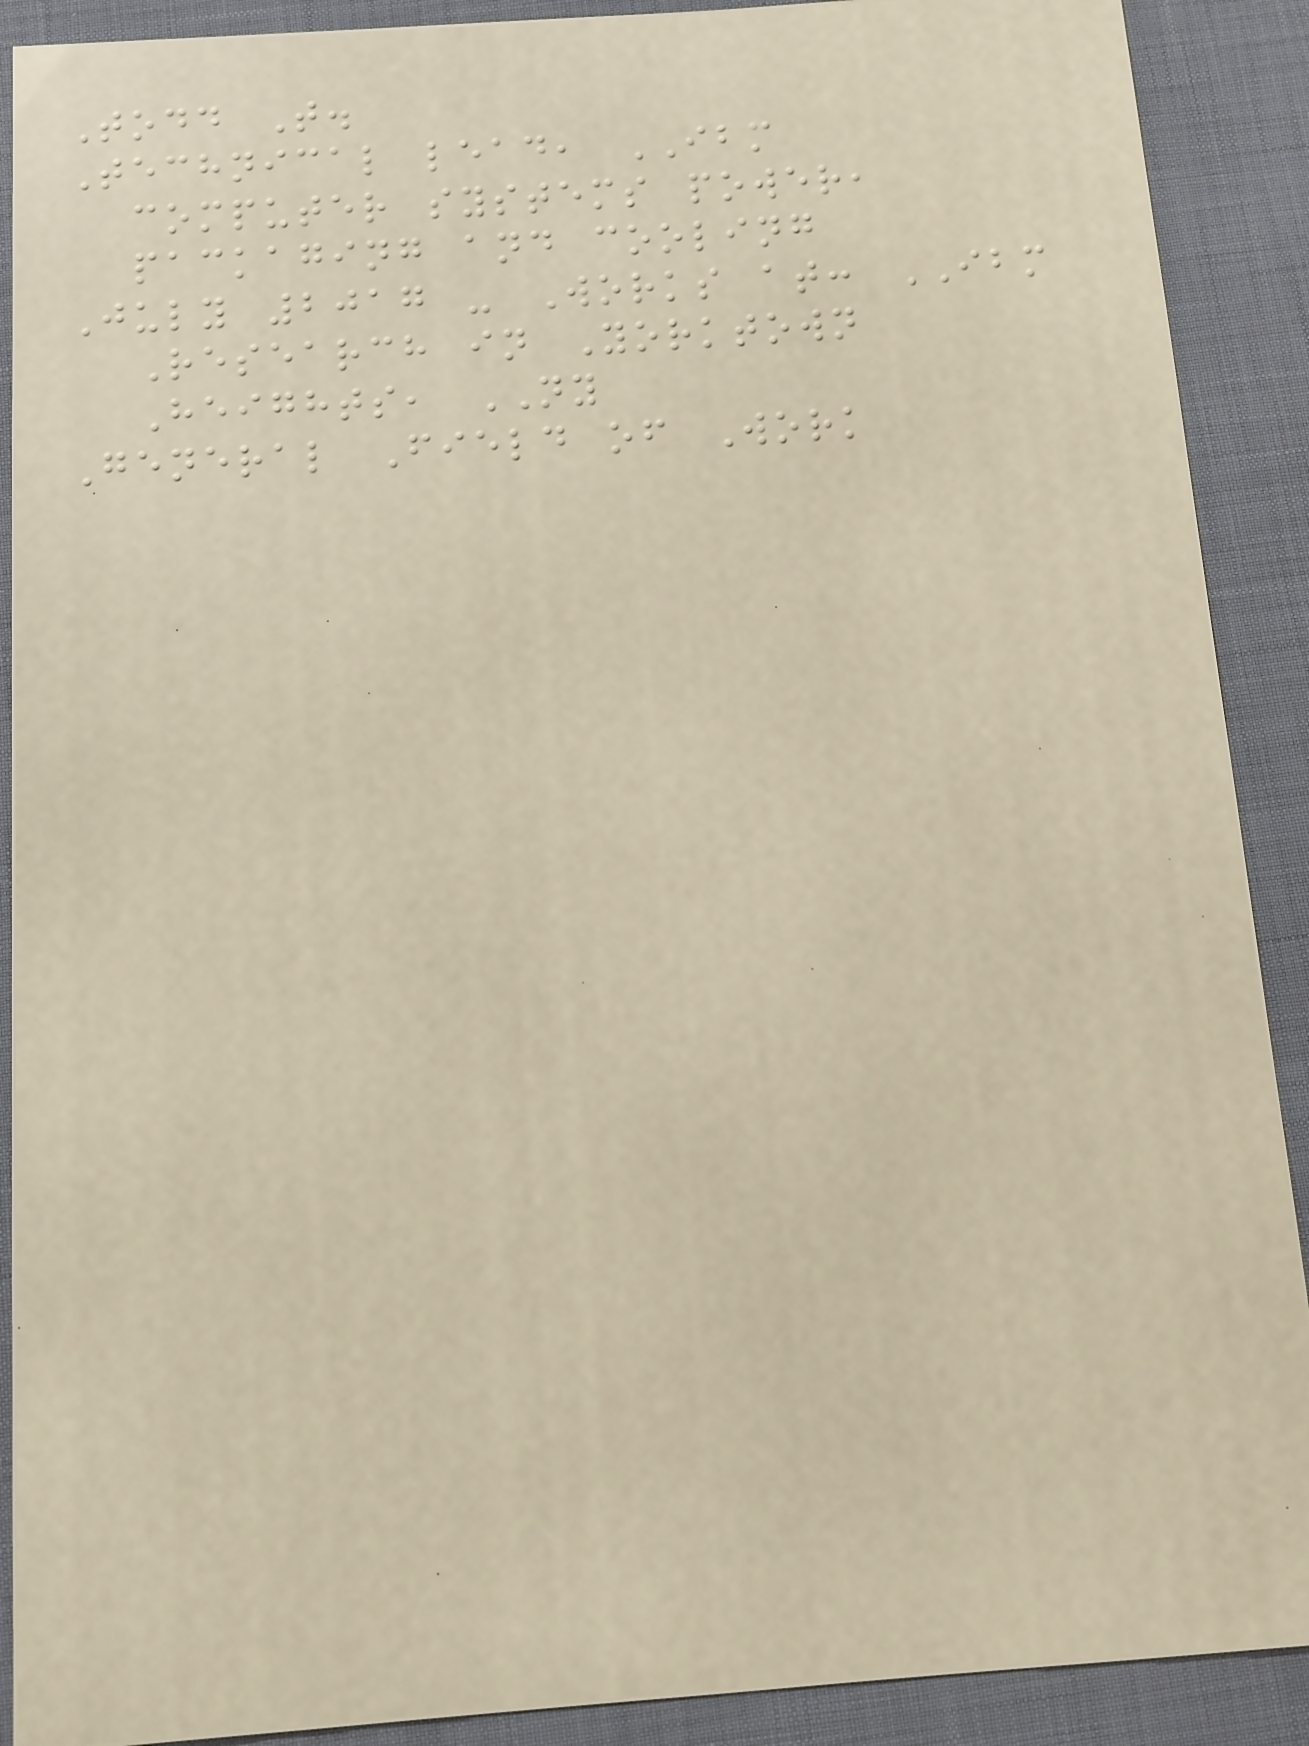Todd T.
Technical lead, IBM
computer systems power,
packaging and cooling
July 2017 - Works at: IBM
Research in Yorktown
Heights, NY
General Field of Work
